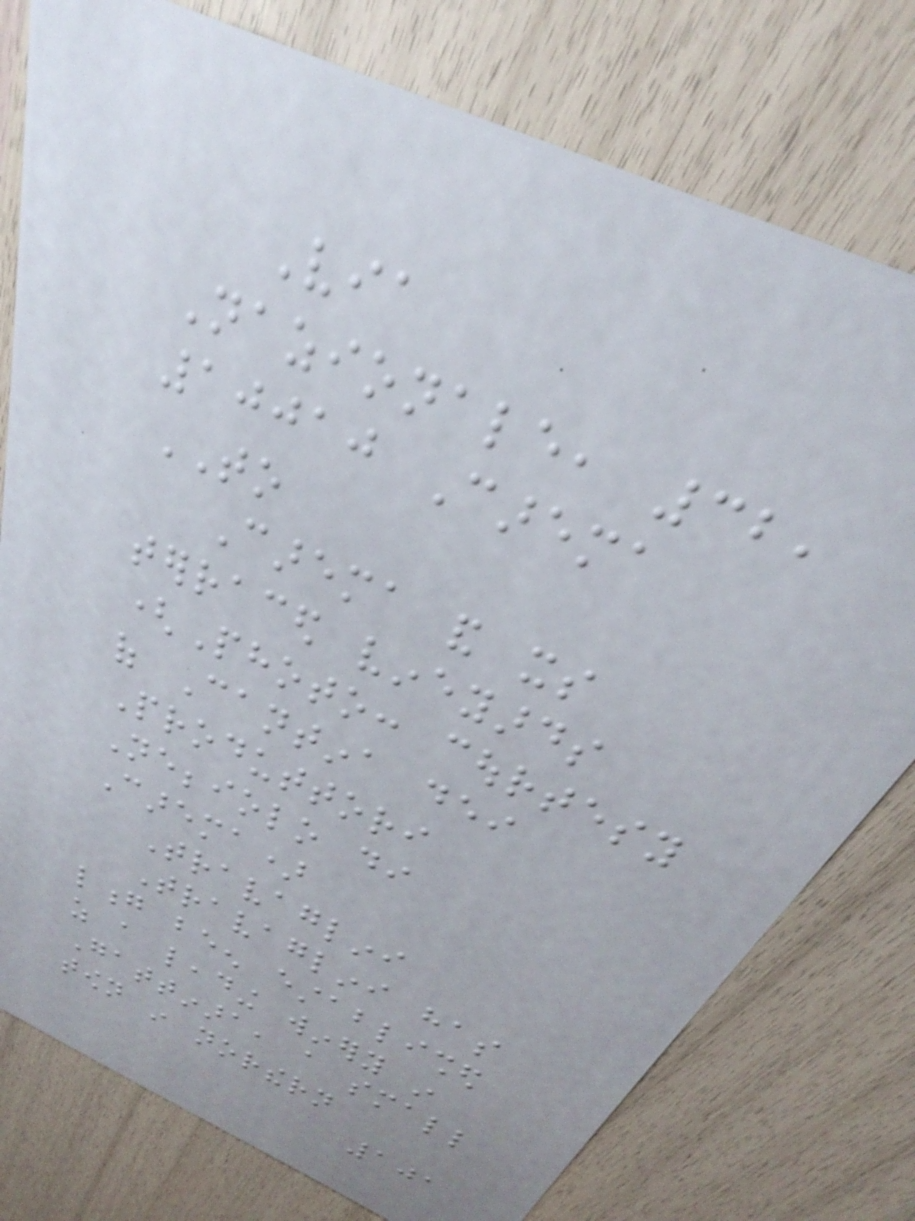Via
Nazionale, 32,
10010 Carema
TO
Carema and its
terraced vineyards
(Photo: courtesy
of Cantina dei
Produttori
Nebbiolo di
Carema)
Travaglini
Travaglini has
long been established
as a leading winery in
Gattinara, a small
town in northern
101
